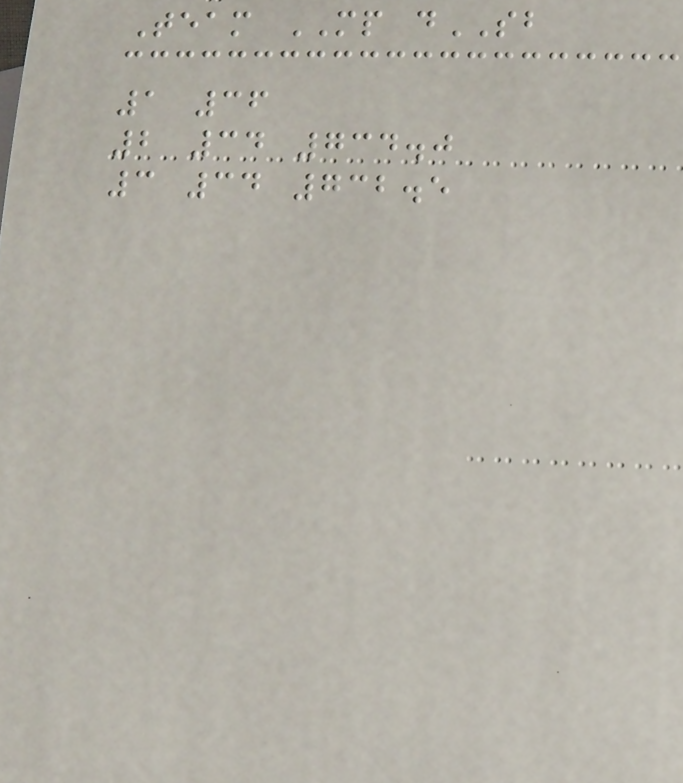Team MP dSB
1 36
2 34 734.0
3 34 732.5
